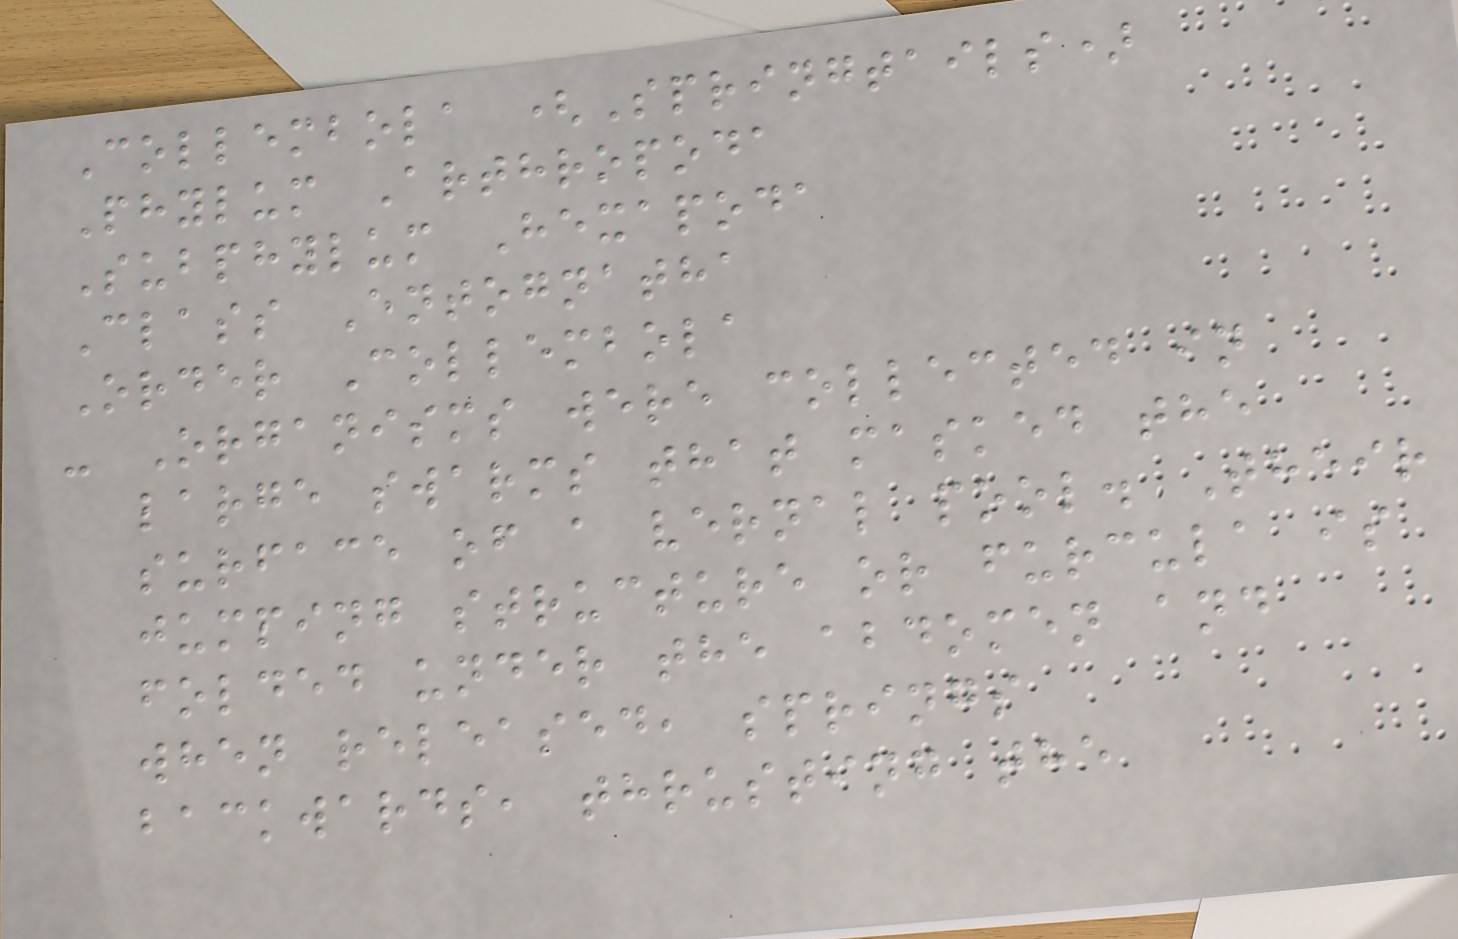Collembola (Springtails)
Phylum Arthropoda
Subphylum Hexapoda
Class Entognatha
Order Collembola
- Organisms were collected in
large swarms that masked the
surface of a vernal pool. Their
jumping structure or furcula is
folded under the abdomen and
when released, springs
backwards, thrusting the
